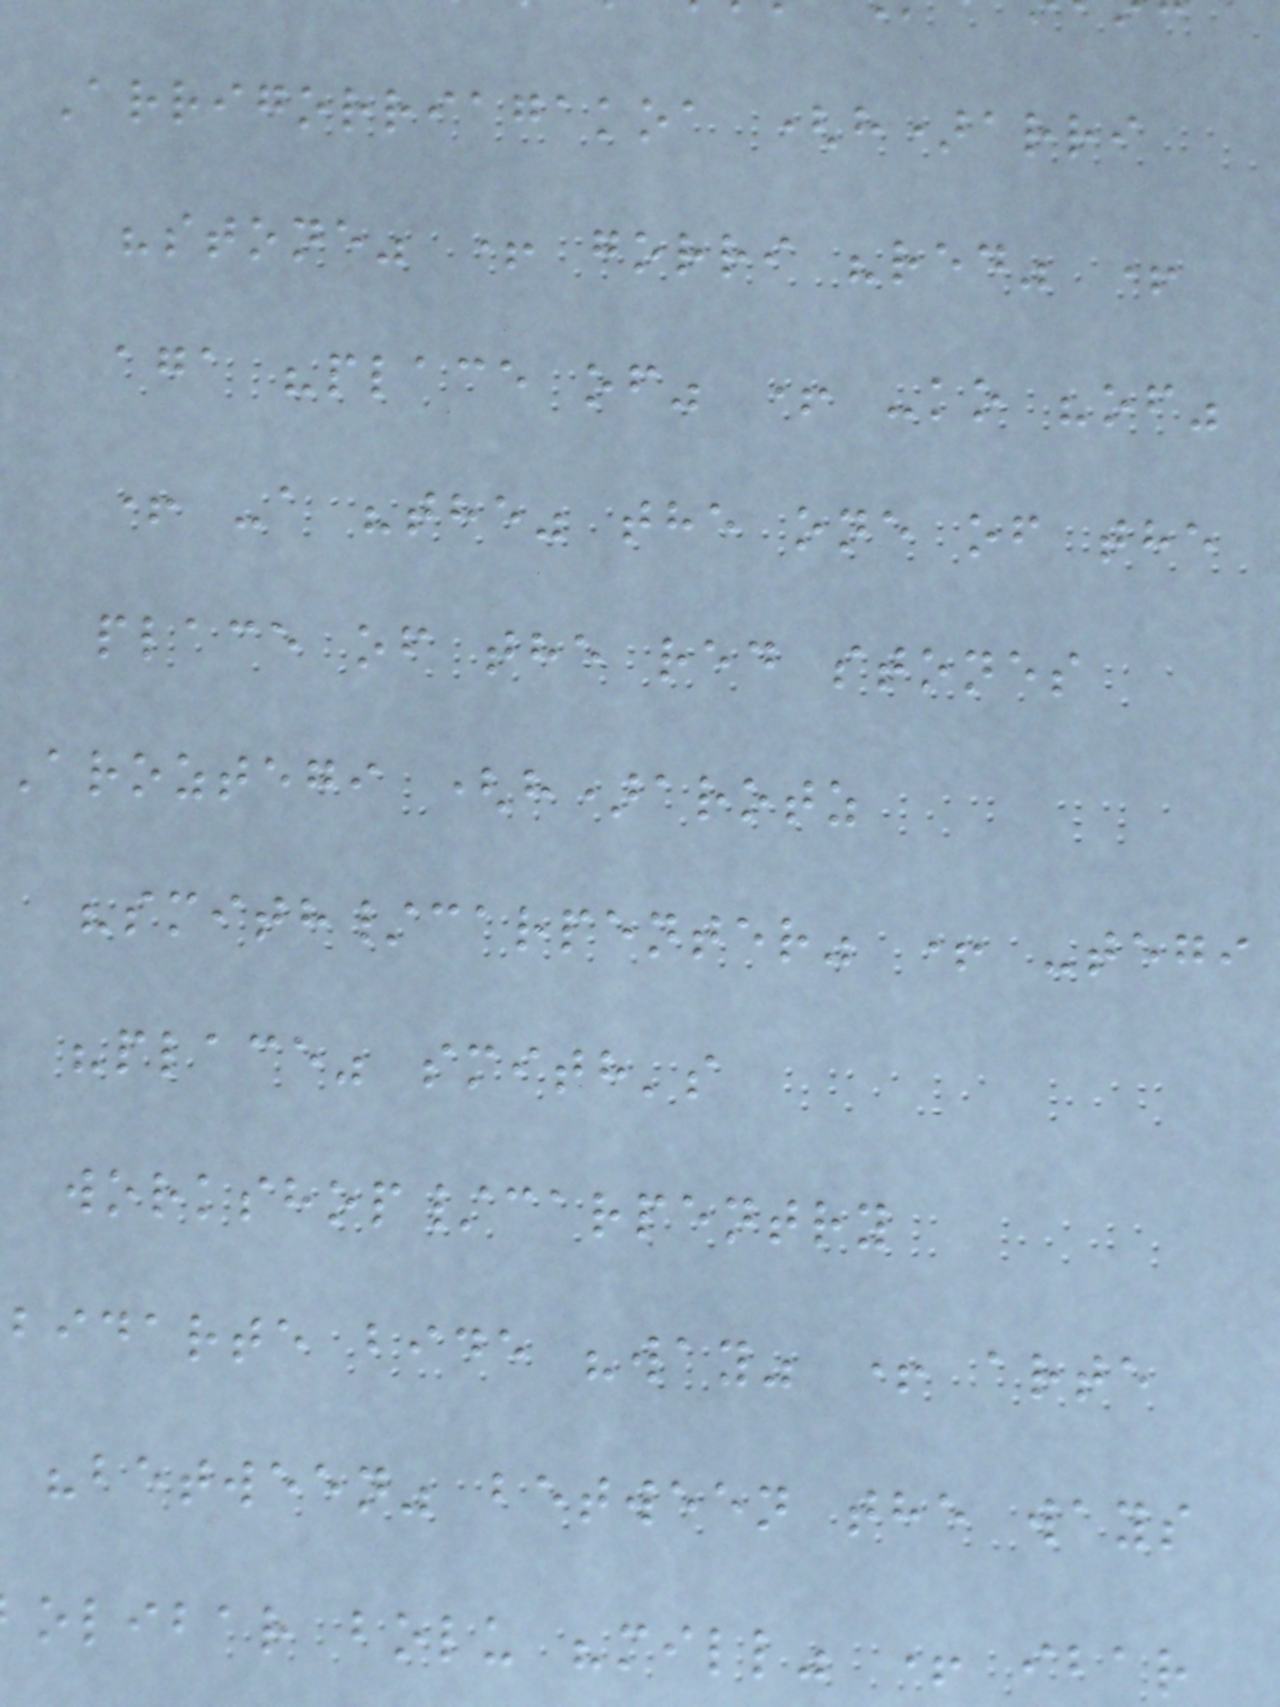Arrigorriagakoa (h)arri
"stone" + gorri "red" +
aga "place of" + -ko "of"
+ -a "the" the one of the
place of the red stones
Aroztegi (h)arotz
"smith/carpenter" + -tegi
"place" smith's
workshop/carpentry
bidarte bide "way" + arte
"between" between the ways
olibar bolu "mill" + ibar
